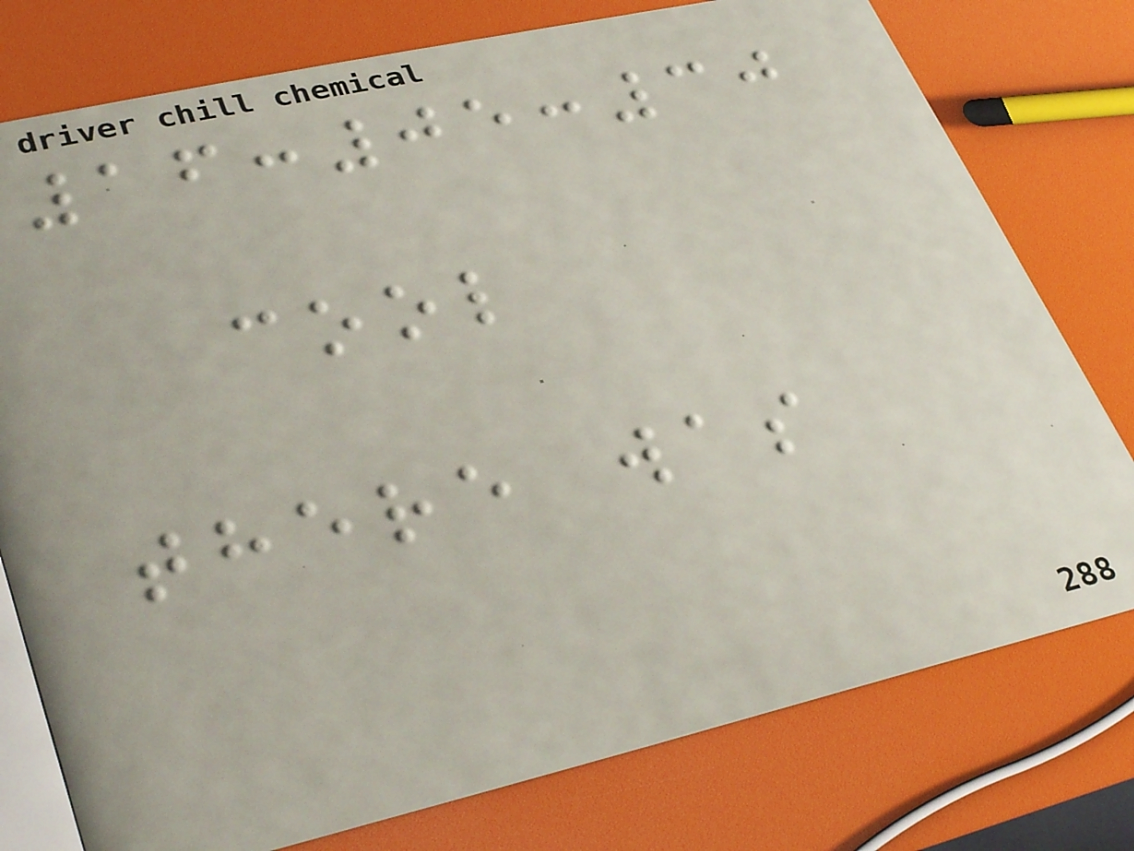16:05:30
cool
there was
